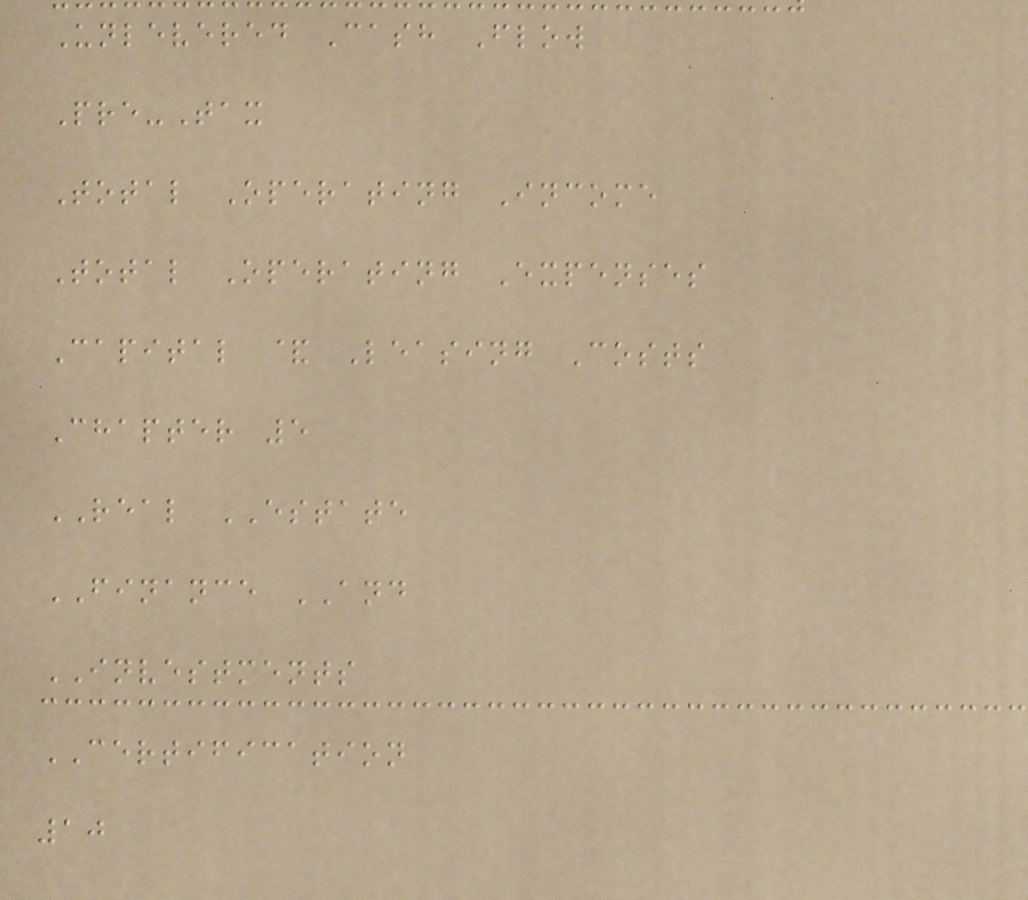Unlevered Cash Flow
Pre-Tax
Total Operating Income
Total Operating Expenses
Capital & Leasing Costs
Chapter 5
REAL ESTATE
FINANCE AND
INVESTMENTS
CERTIFICATION
10
